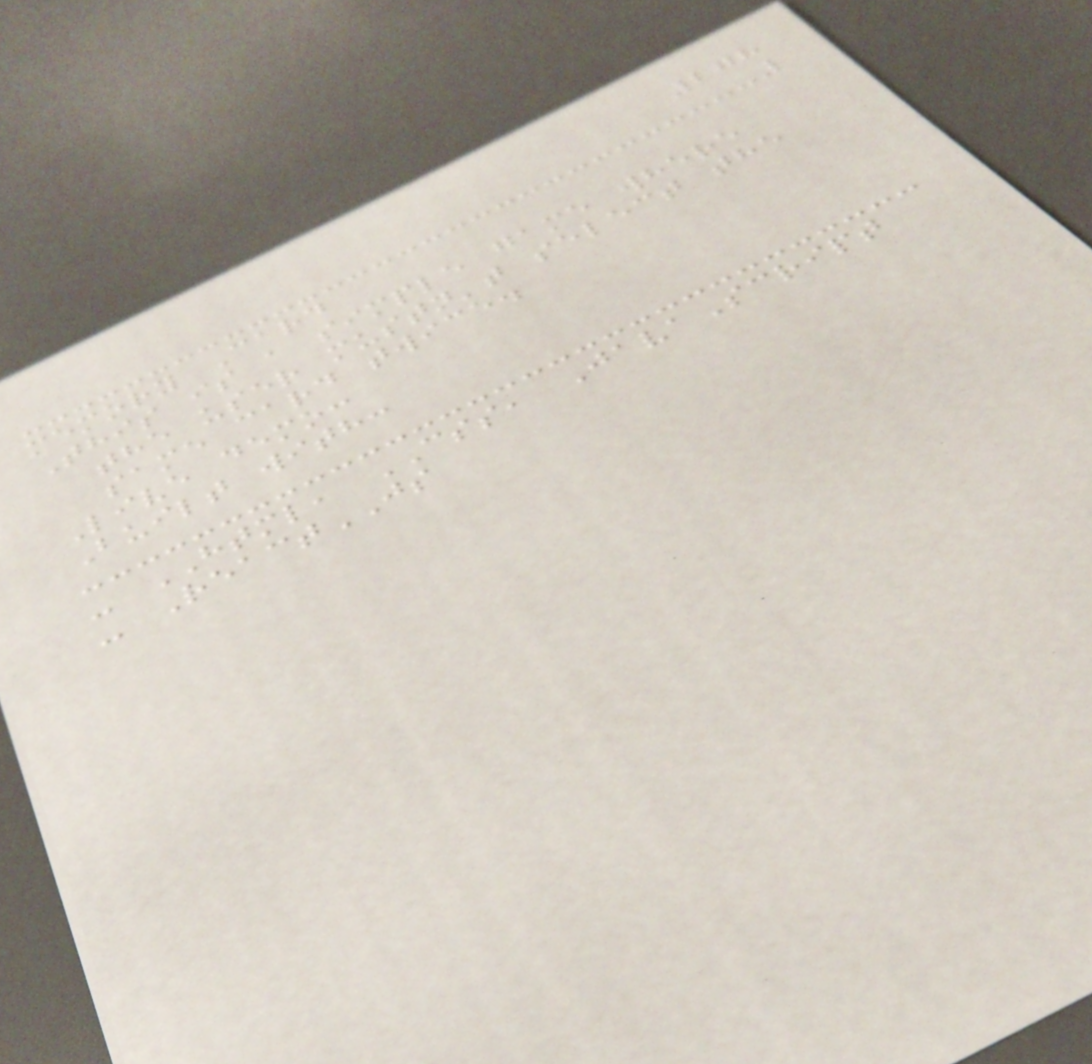278
memory Card
This is a simple game where
the user mustn't select the
same card twice.
Live demo:
Built with:
- HTML, CSS, JavaScript
- ReactJS
